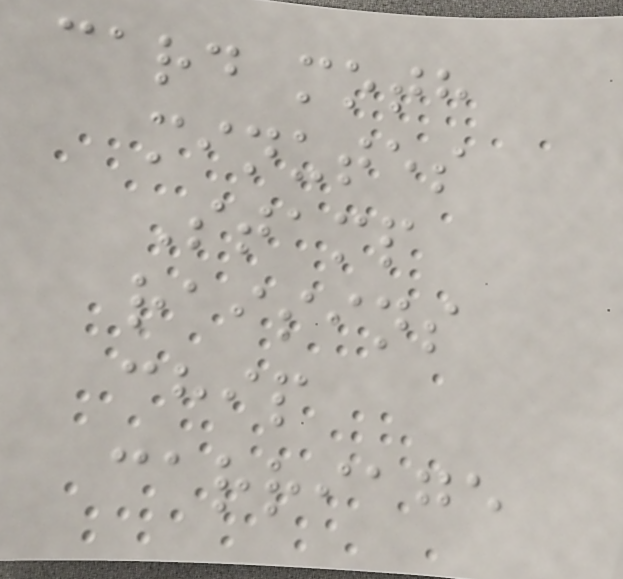card moth
minutes
Stamp
raisins
chip
carriage
